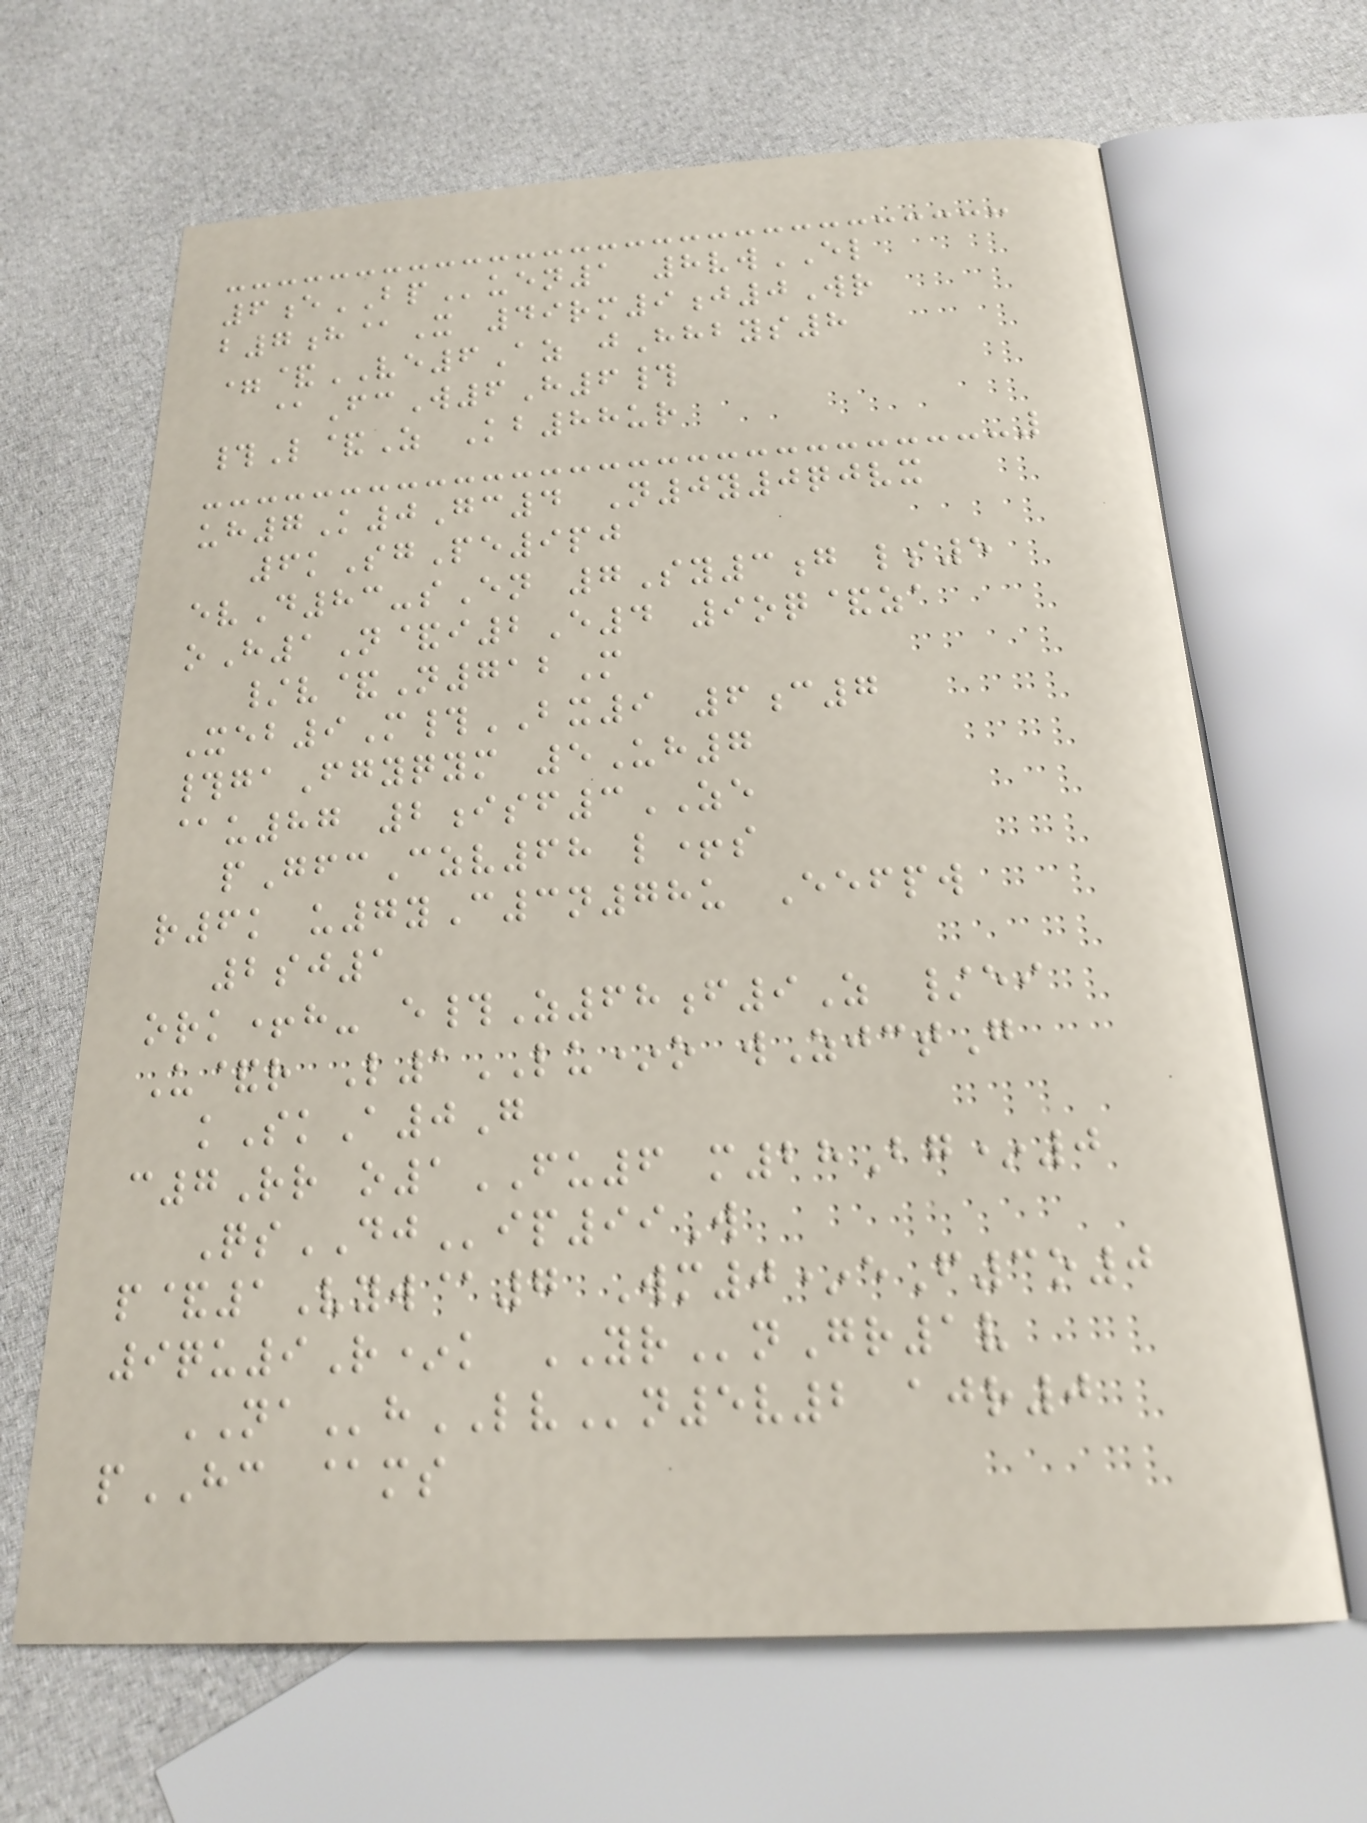6eBPuen1 8vwEL
b7h@X 49rm9j0Wr
=&VE6Az jHhbys8
@FcW6H6#
#L&Z Kb88ur
uh7K0Gc4 N0y0qjvx
6kSgPe9pj
evD83-sEn 7Sy3g ls5
oH1N&i2E4 9oq&za
/v&N712M
Xeb9M#BX9 6c7
#gaFgyqym 5Uh7
@u87 2isf3ZE
pGfcCzv68 l+s
r6k u7yC3n78u Eefpw
2sj1
ork+h- e#Z68f9Z /ei
U&r L1LU*o wZjctG
kSkA0G
c7Rr o1FU6 m28Bg*0
QsDJip99W
p&1Vyw@7 Wm0*eF3o0
9qu9R*k YRnGr1v
NAhLVn5v2 ajr0
pHC @ms
